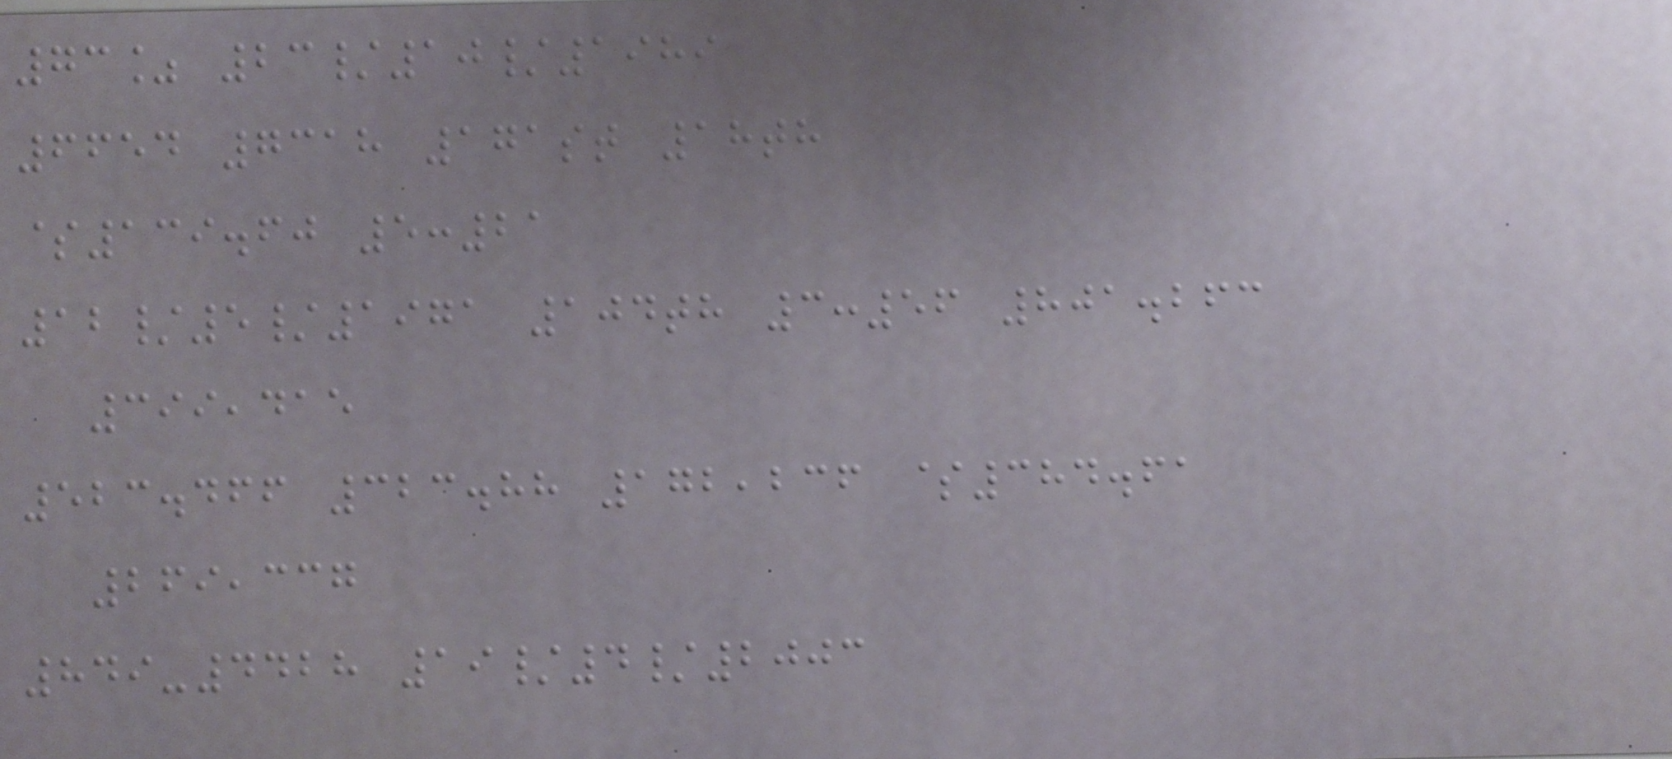73% 23/10/1989
6654 7318 171st 18th
$139.60 5:21
12/5/1971 104th 3:56 801.263
399,415
523.466 323.88 172,236 $384.61
269,337
849-4428 19/4/2003
